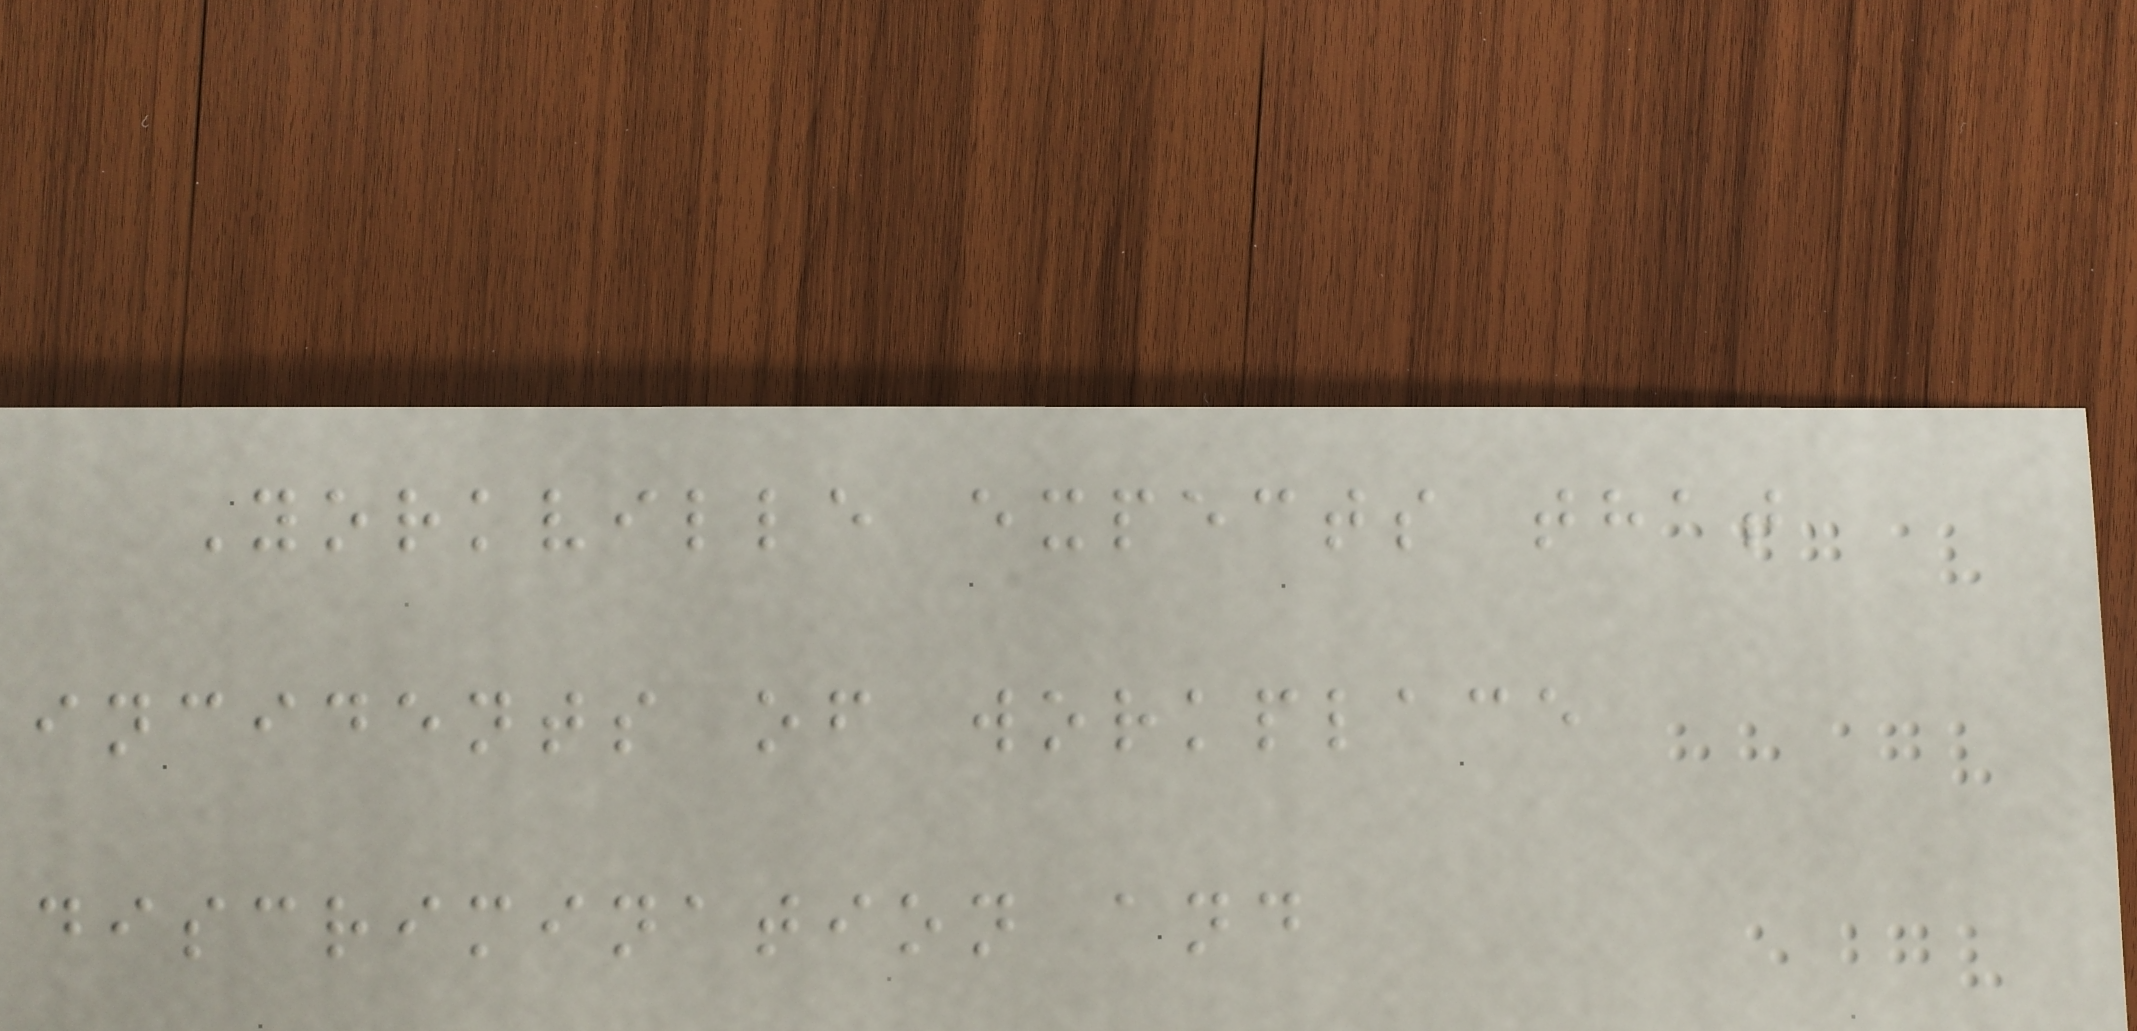Yorkville expects that
incidents of workplace
discrimination and
